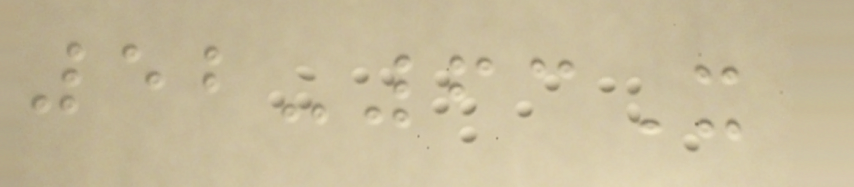52-63X
